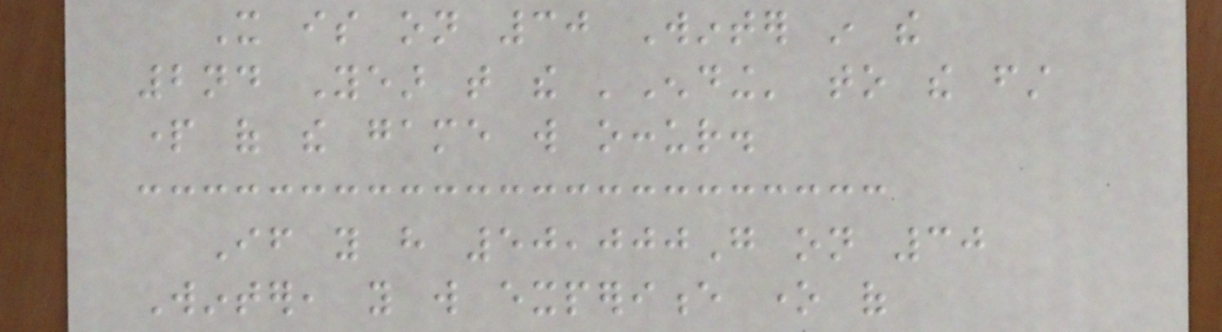It is on 30 Winter in the
2nd Year that the 'Ending' to the first
part of the game will occur.
If you have 50,000G on 30
Winter, you will experience one of
